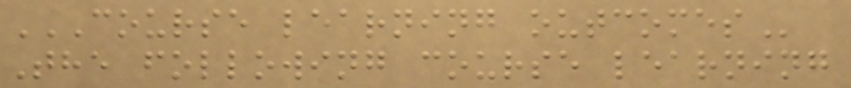COURSE LEARNING OUTCOMES
The following course learning
